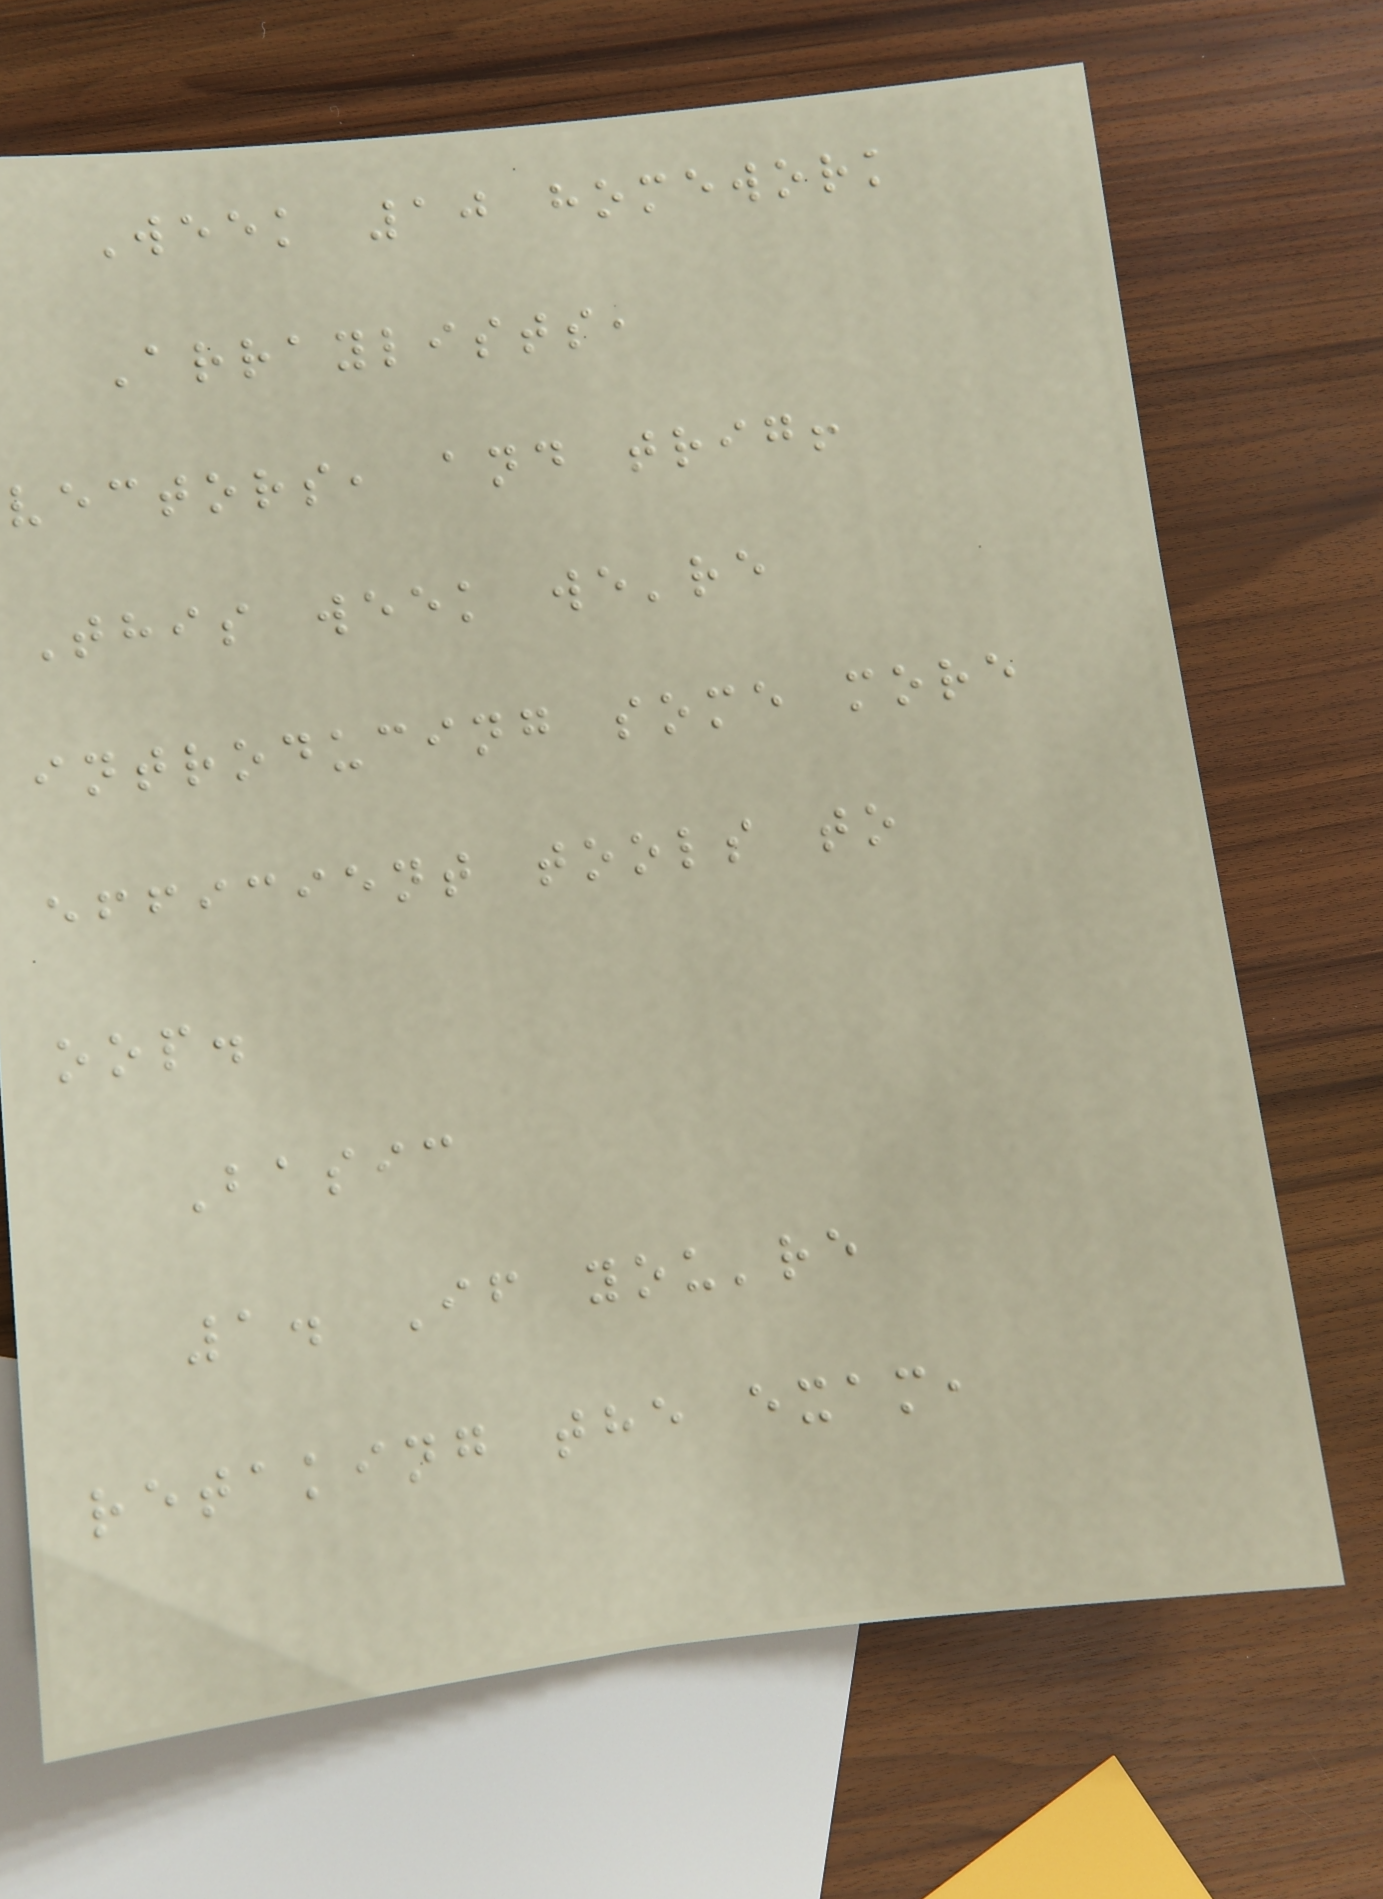Week 10 homework
Arraylists,
vectors, and trig!
This week we're
introducing some more
efficient tools to
oop.
Basic
1. If you're
retaking the exam,
